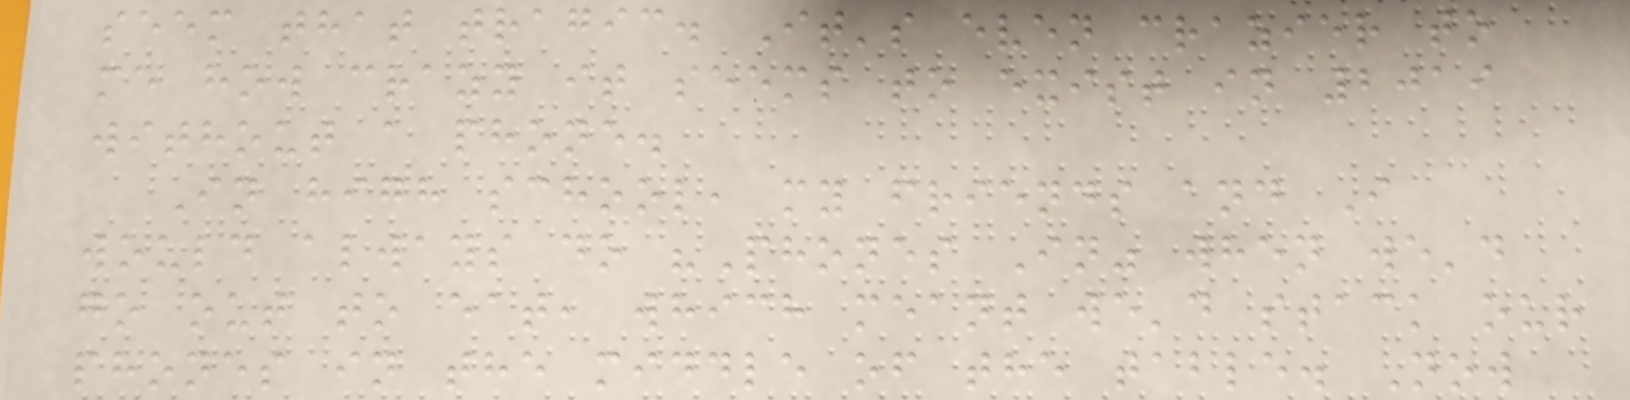seem that tragic. It's even crazier to
me how crazy it seems to exist in 2019
without a phone.
In high school, my friends and I
would always do "Phones In" when we'd
go out to eat, which meant we'd stack our
phones in the middle of the table. Now
